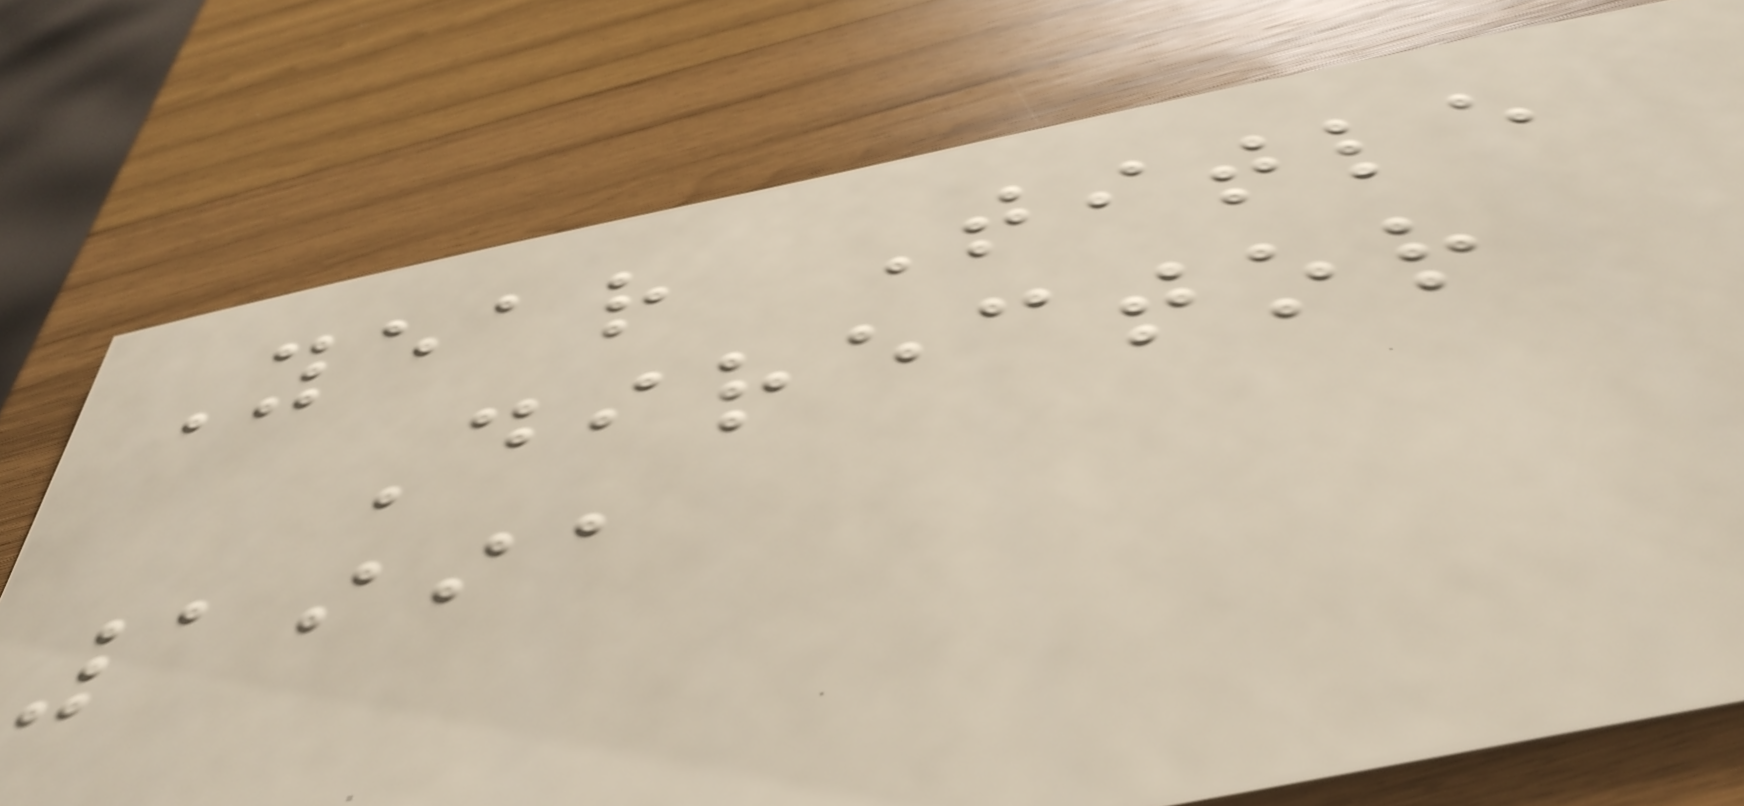Year Title
Director
1991
